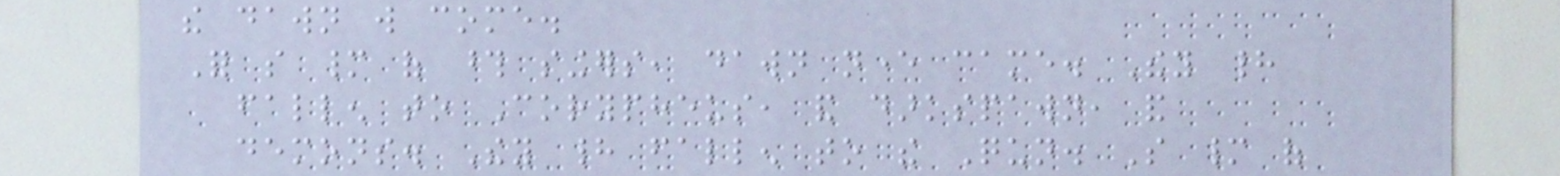the dawn will come.
For so many of those singers, dawn never came. They had
fallen to Corypheus, and darkspawn, and
demons. They had fallen to the Qun. So many of
